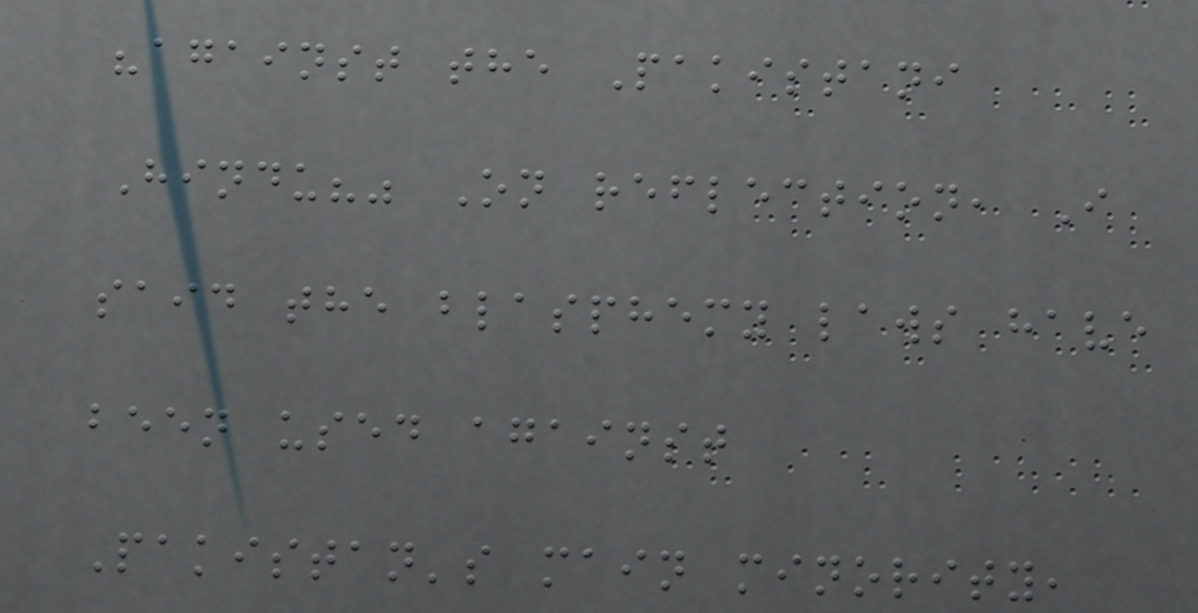"against the Pakistani
Hindu?" On reflection, I
said the blasphemy laws have
been used against
Pakistan's main minority,
